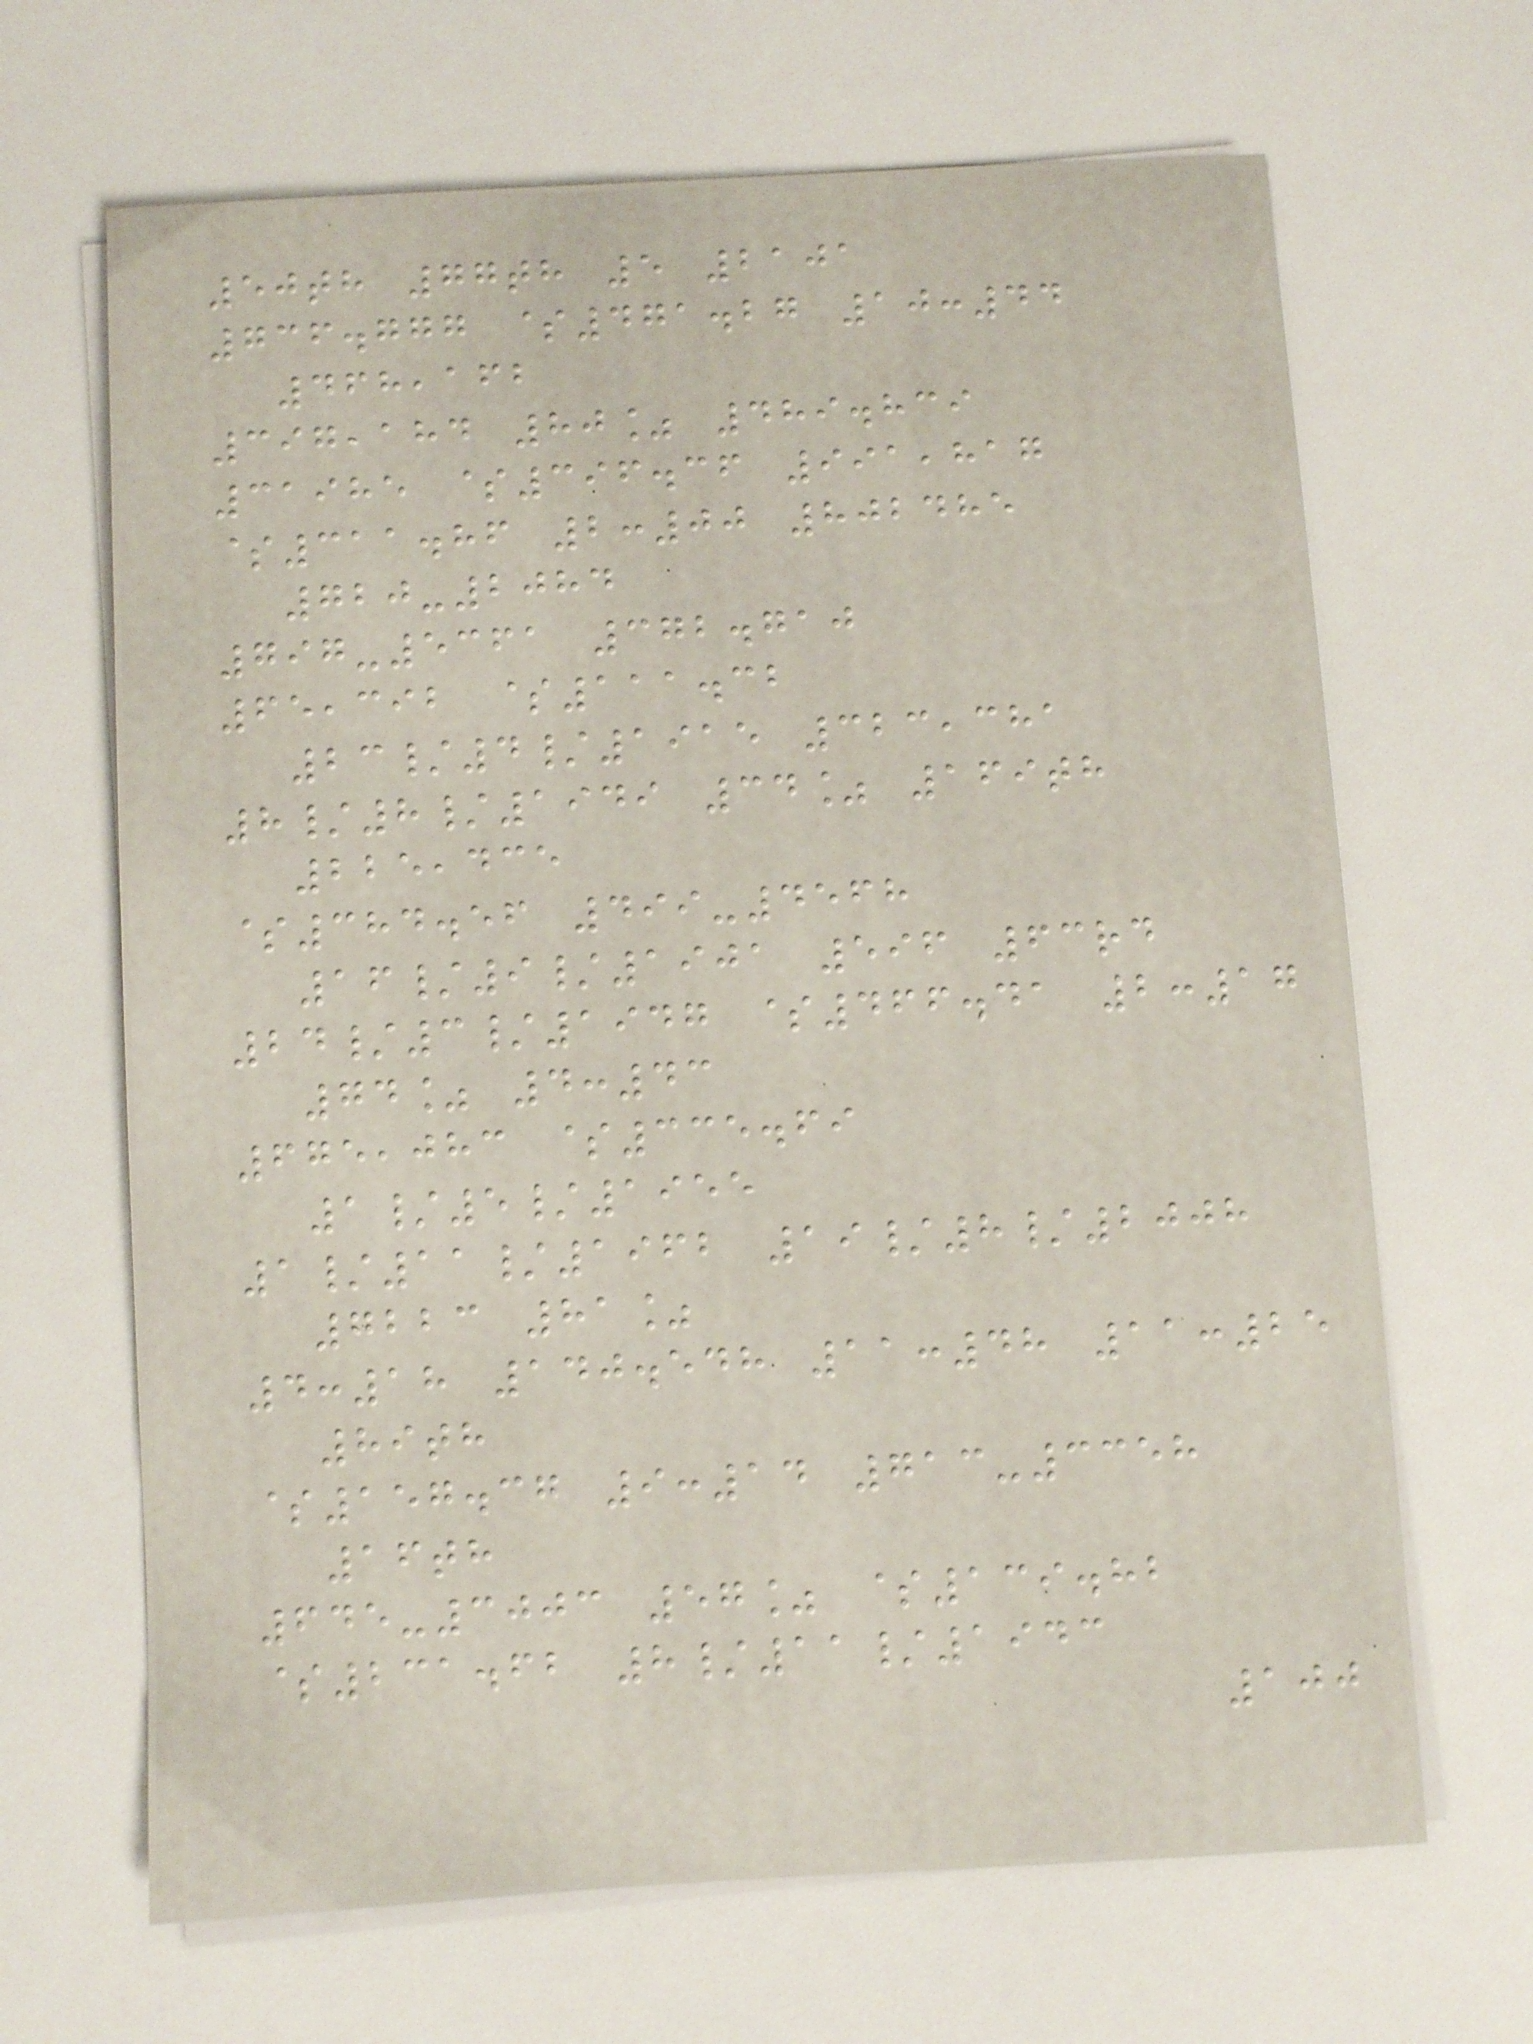50th 77th 5 2101
736.777 $471.27 10:44
468,162
397,184 80% 489.839
31985 $396.36 991,817
$311.86 2:00 802485
720-2084
797-5361 372.710
65,392 $111.32
23/4/1915 323,381
8/8/1949 34% 169th
225,435
$384.56 499-4568
16/9/1901 596 63rd
24/3/1947 $466.41 2:17
74% 4:43
675,083 $335.69
1/5/1955
1/11/1962 19/8/2008
7223 81%
4:18 140.548 11:48 11:25
89th
$157.37 9:14 713-3358
16th
645-3003 57% $139.82
$231.62 8/11/1943
100
